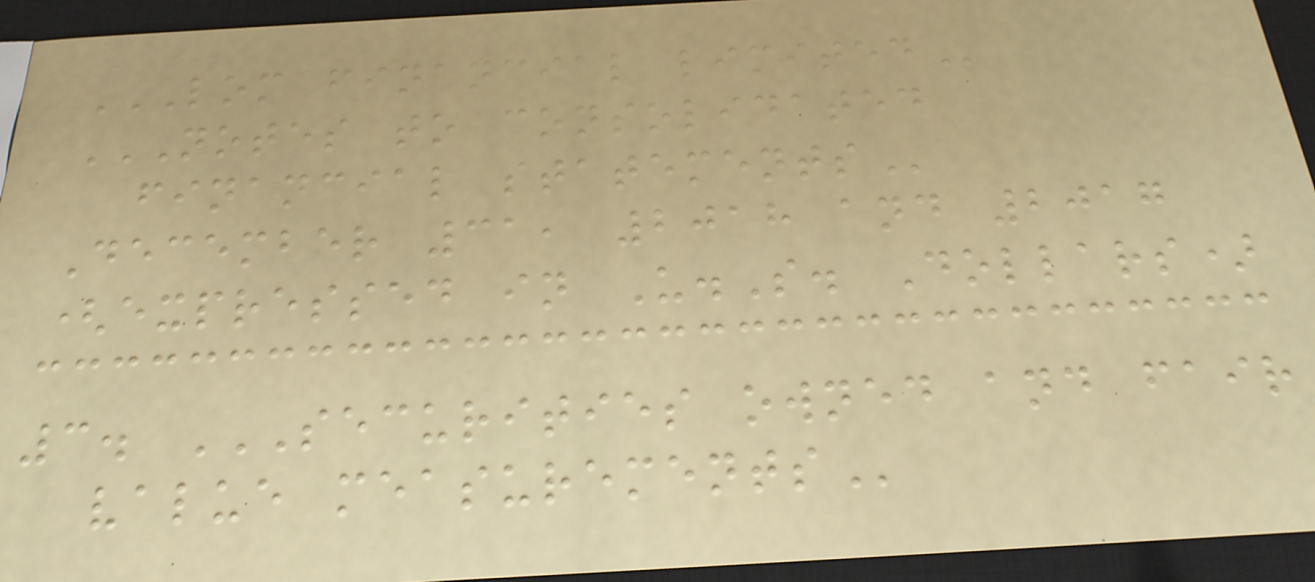LOM FINANCIAL LIMITED
NOTES TO CONSOLIDATED
FINANCIAL STATEMENTS
December 31, 2018 and 2017
(expressed in U.S. Dollars)
3. SECURITIES OWNED AND FAIR
VALUE MEASUREMENTS
